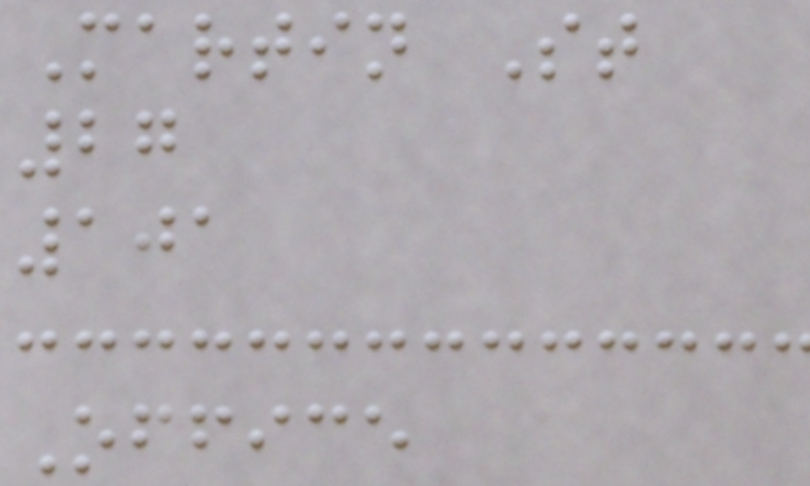Martin St
27
101
Office
